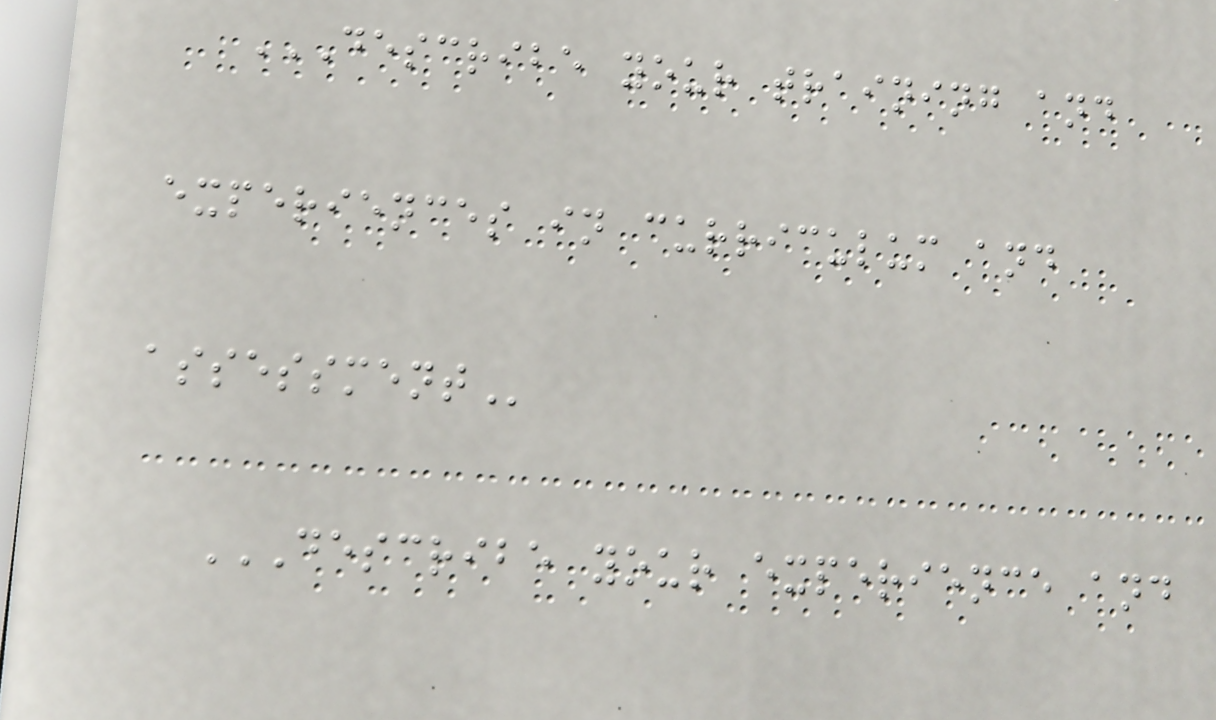DESCRIBE YOUR TRAINING AND
EXPERIENCES IN CURRICULUM AND
ASSESSMENT
DESCRIBE YOUR EXPERIENCE AND
